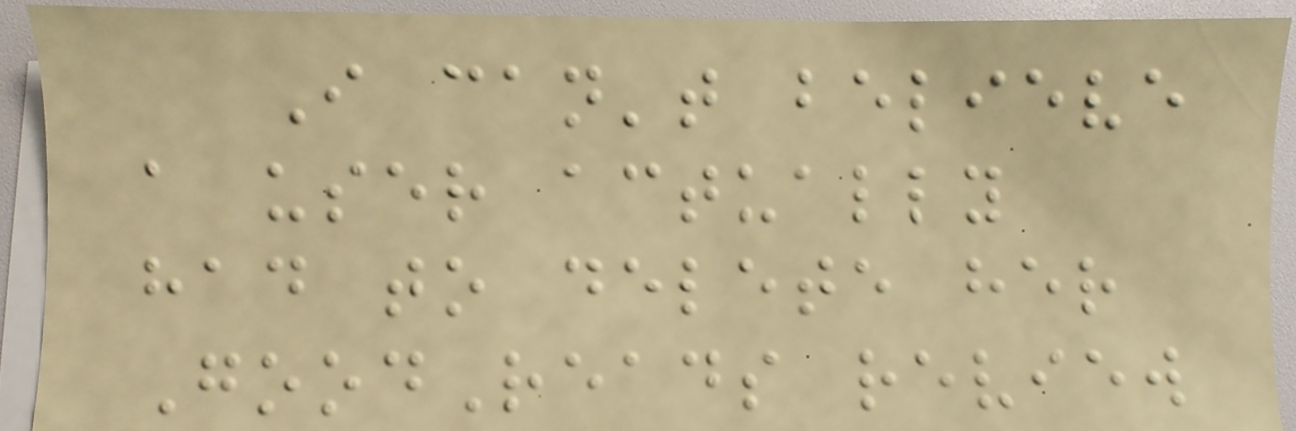I can't believe
a user actually
had to delete her
GoodReads review
